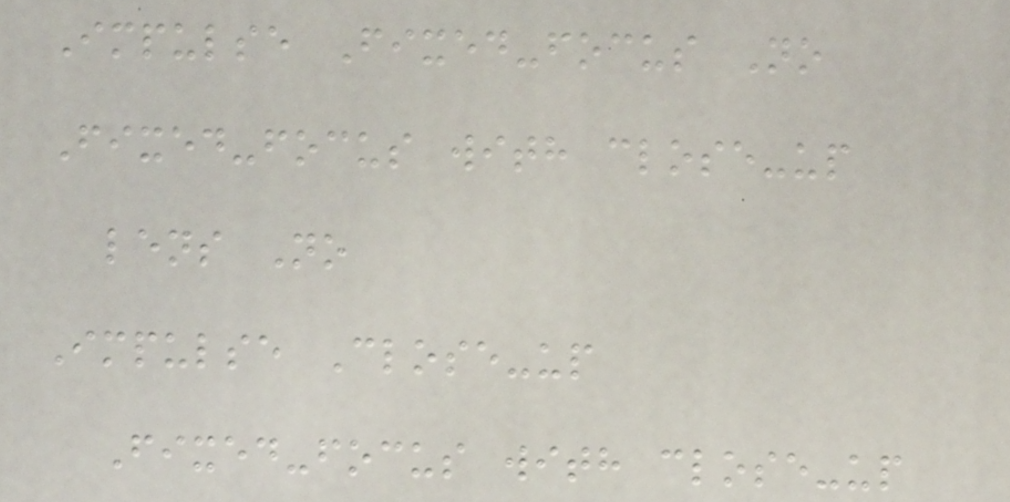Impulse Fixed-focus No
Fixed-focus with close-up
lens No
Impulse Close-up
Fixed-focus with close-up
